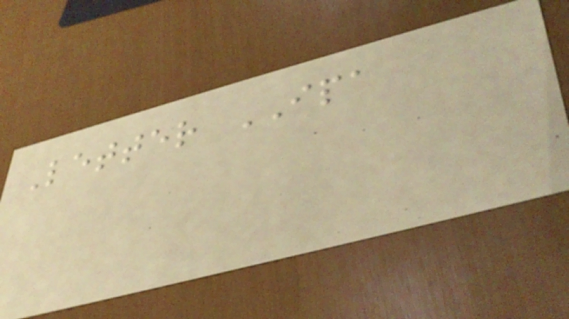Letter IPA
